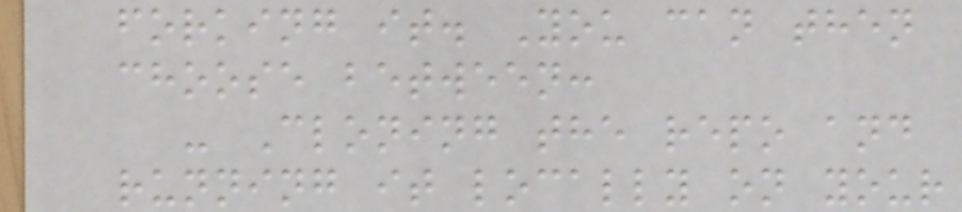forking it. You can then
choose between:
- Cloning the repo and
running it locally on your
